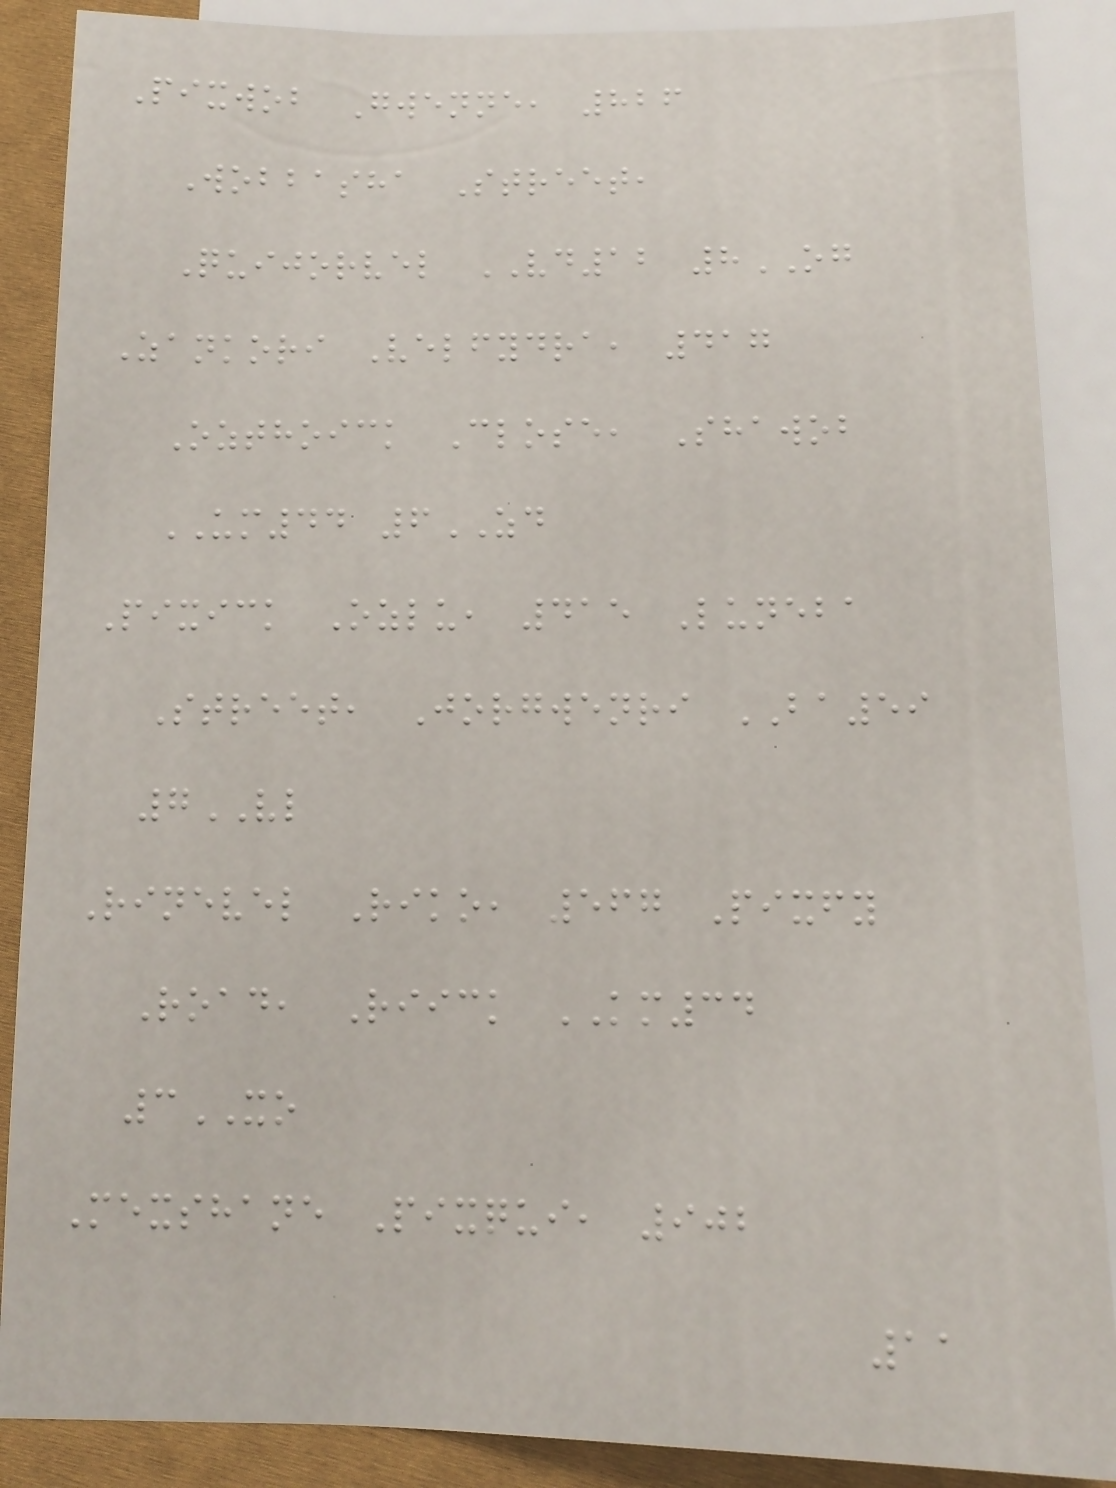Pixwob Gwenne, 826
Wobbasha Street,
Quijorvel VD12 8OG
Zankori Velfydra, 417
Ozthoick Close, Shawob
UM44 6ZD
Pixick Ozlu, 415 Luneba
Street, Jorgwenri BA59
7VL
Rinevel Riko, 567 Pixfy
Road, Riick KM34
3XO
Mexshane Pixqui, 902
11
